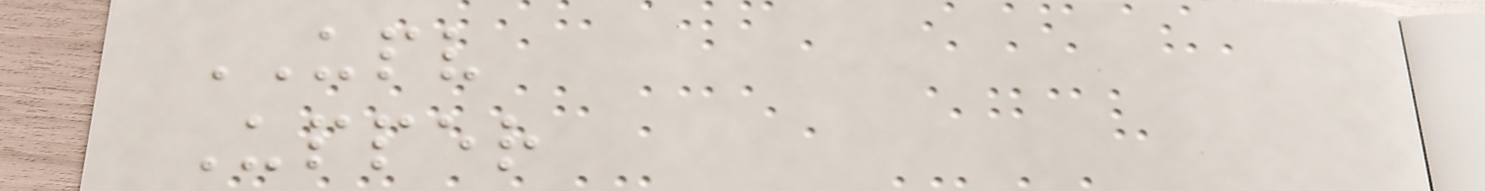UPV
Upper
